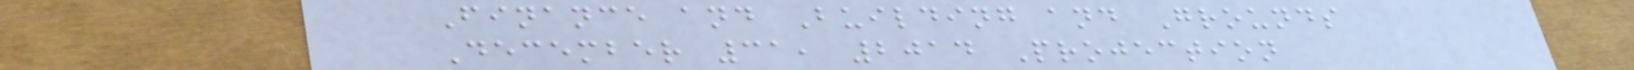Finance and Building and Grounds
December 31, 2014 Projection
